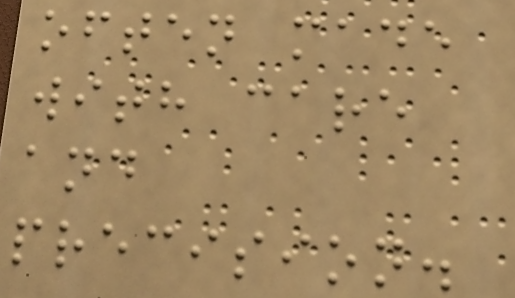often made
with care
and
precision.
